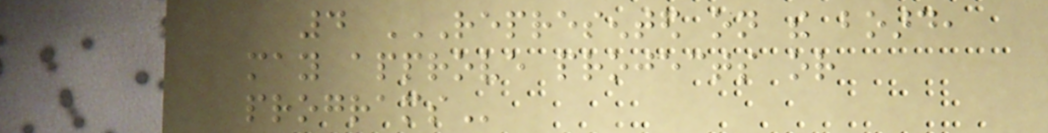4 REPRESENTED ON THE BOARD,
MAY APPROVE PROJECTS OR
PROGRAMS
